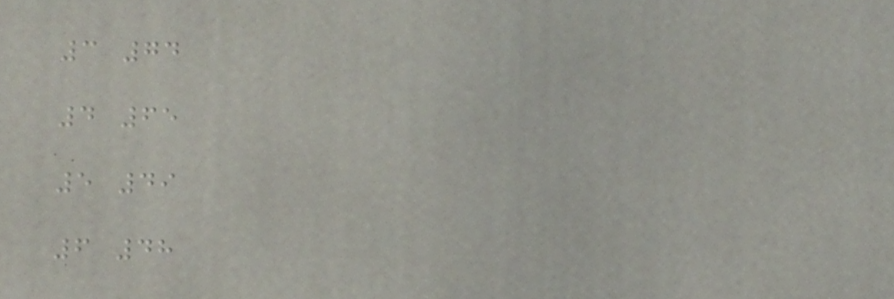3 74
4 65
5 49
6 48
